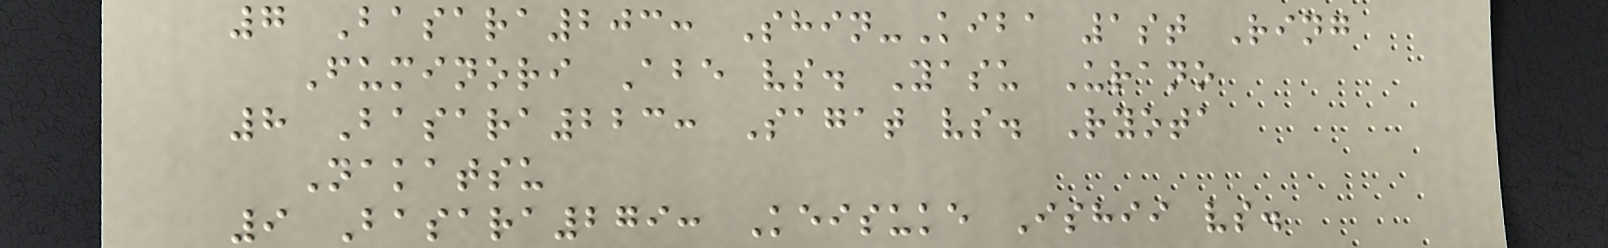7 Basara203: Shin-Kiba 1st Ring
Fuminori Abe vs. Yasu Urano
8 Basara223: Sagat vs. Ryota
Nakatsu
9 Basara279: Keisuke Ishii vs.
